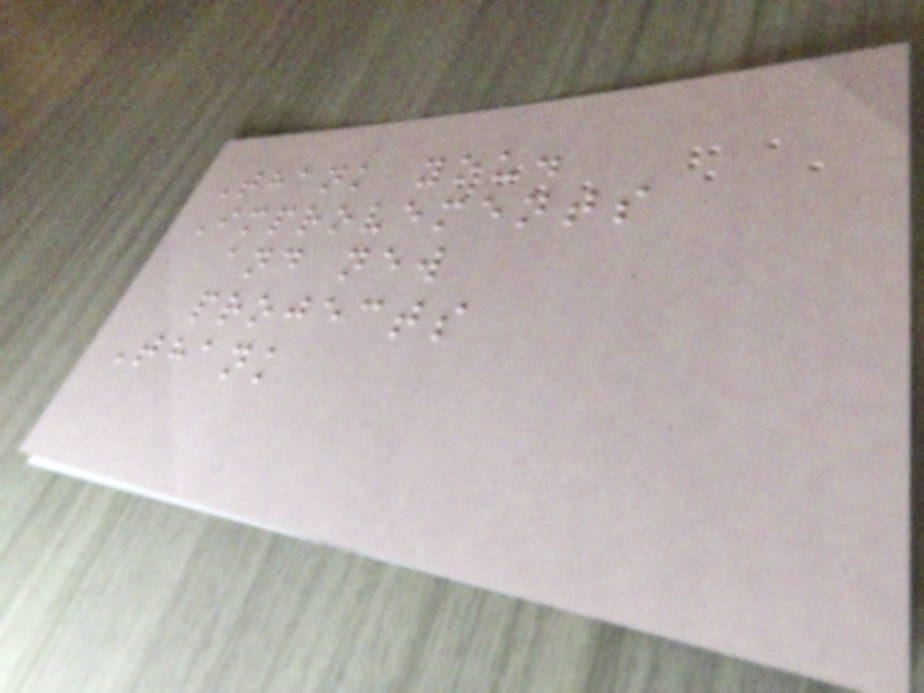Thank you.
Improvements
and new
projects
Thank
